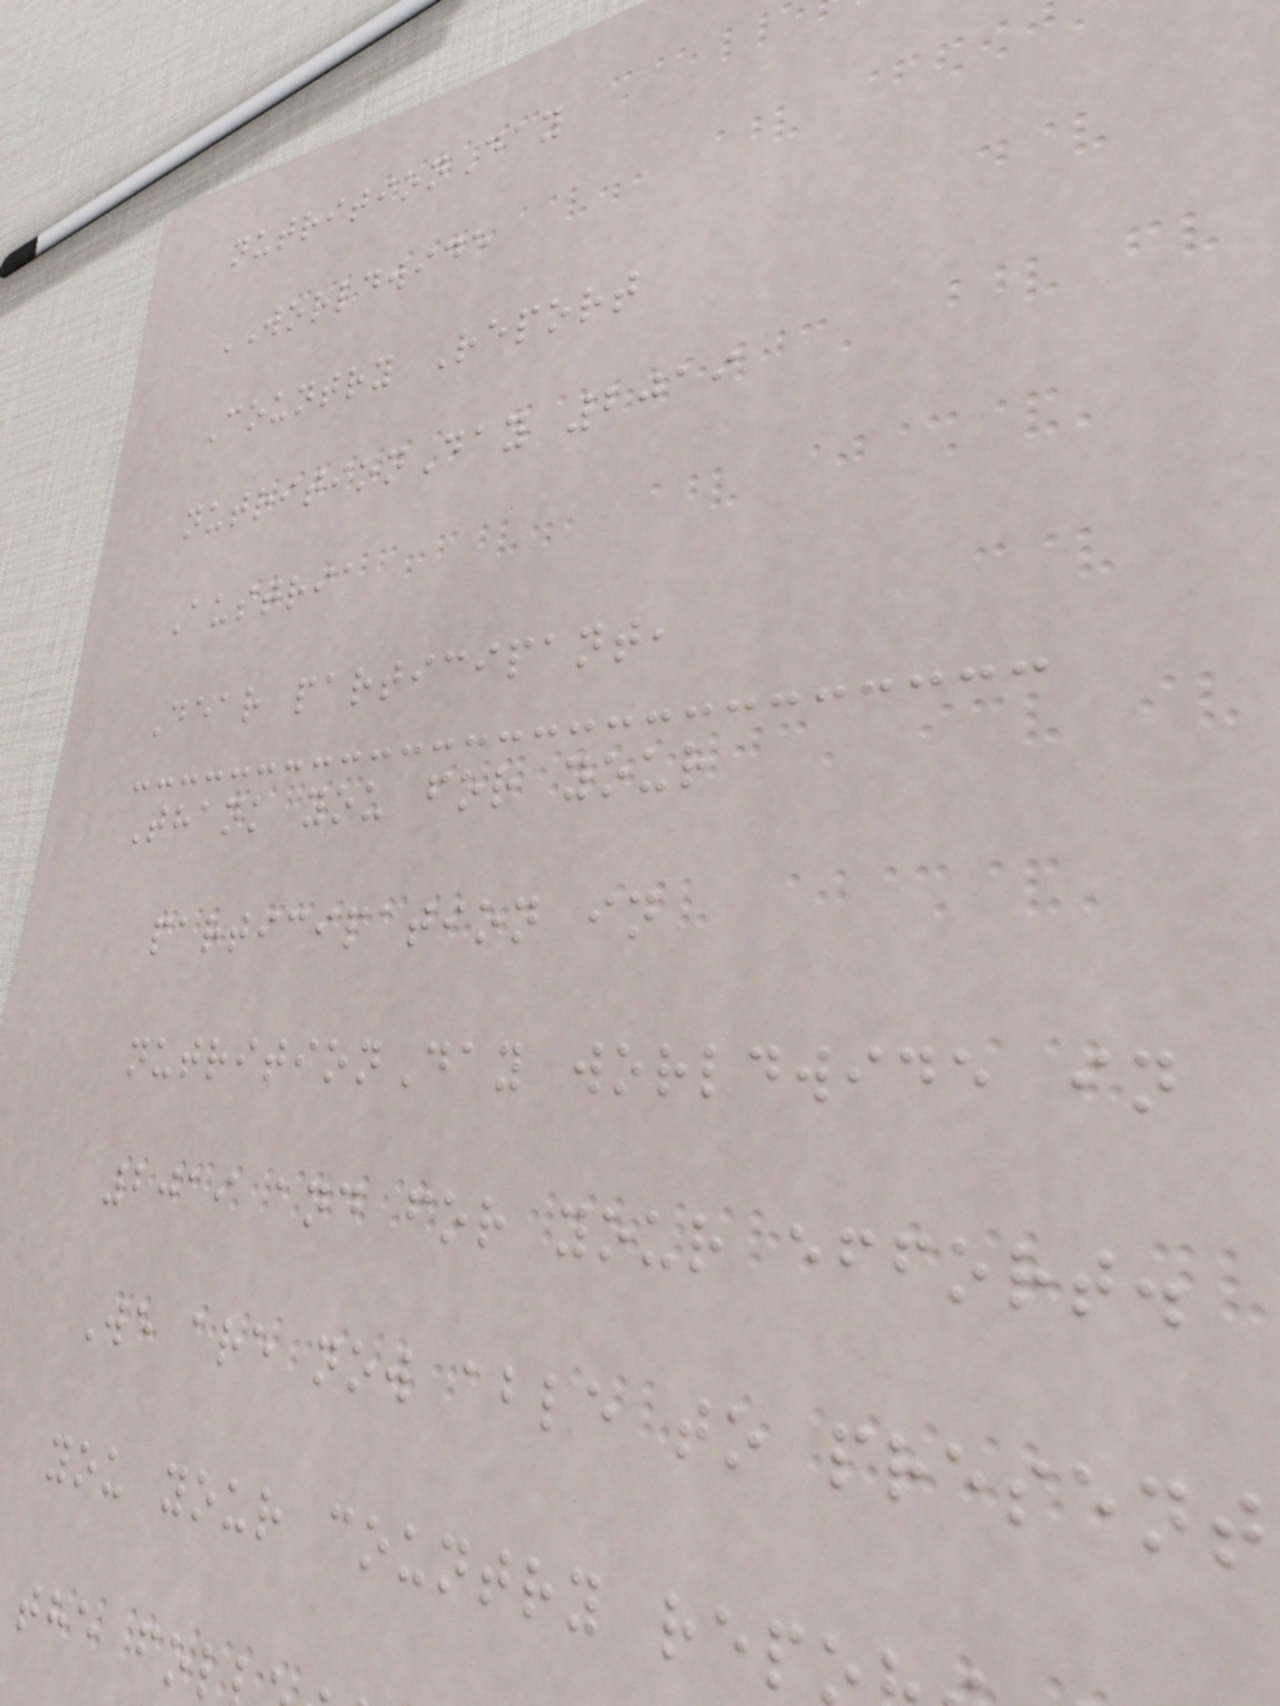nutritionDay
WORLDWIDE
Country Report
nutritionDay 2019
Austria
Dear participant,
Thank you for your
participation in
nutritionDay worldwide in
2019 and for your effort.
We are now able to present
you your country rep
the fol
